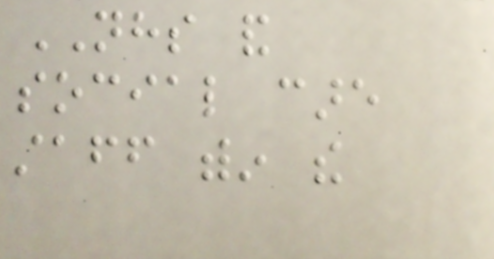NHS and
social care
staff within the
